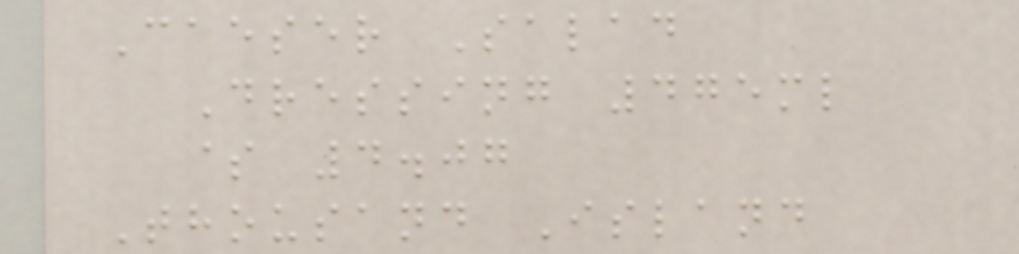Caeser Salad
Dressing 475ml
$ 4.07
Thousand Island
